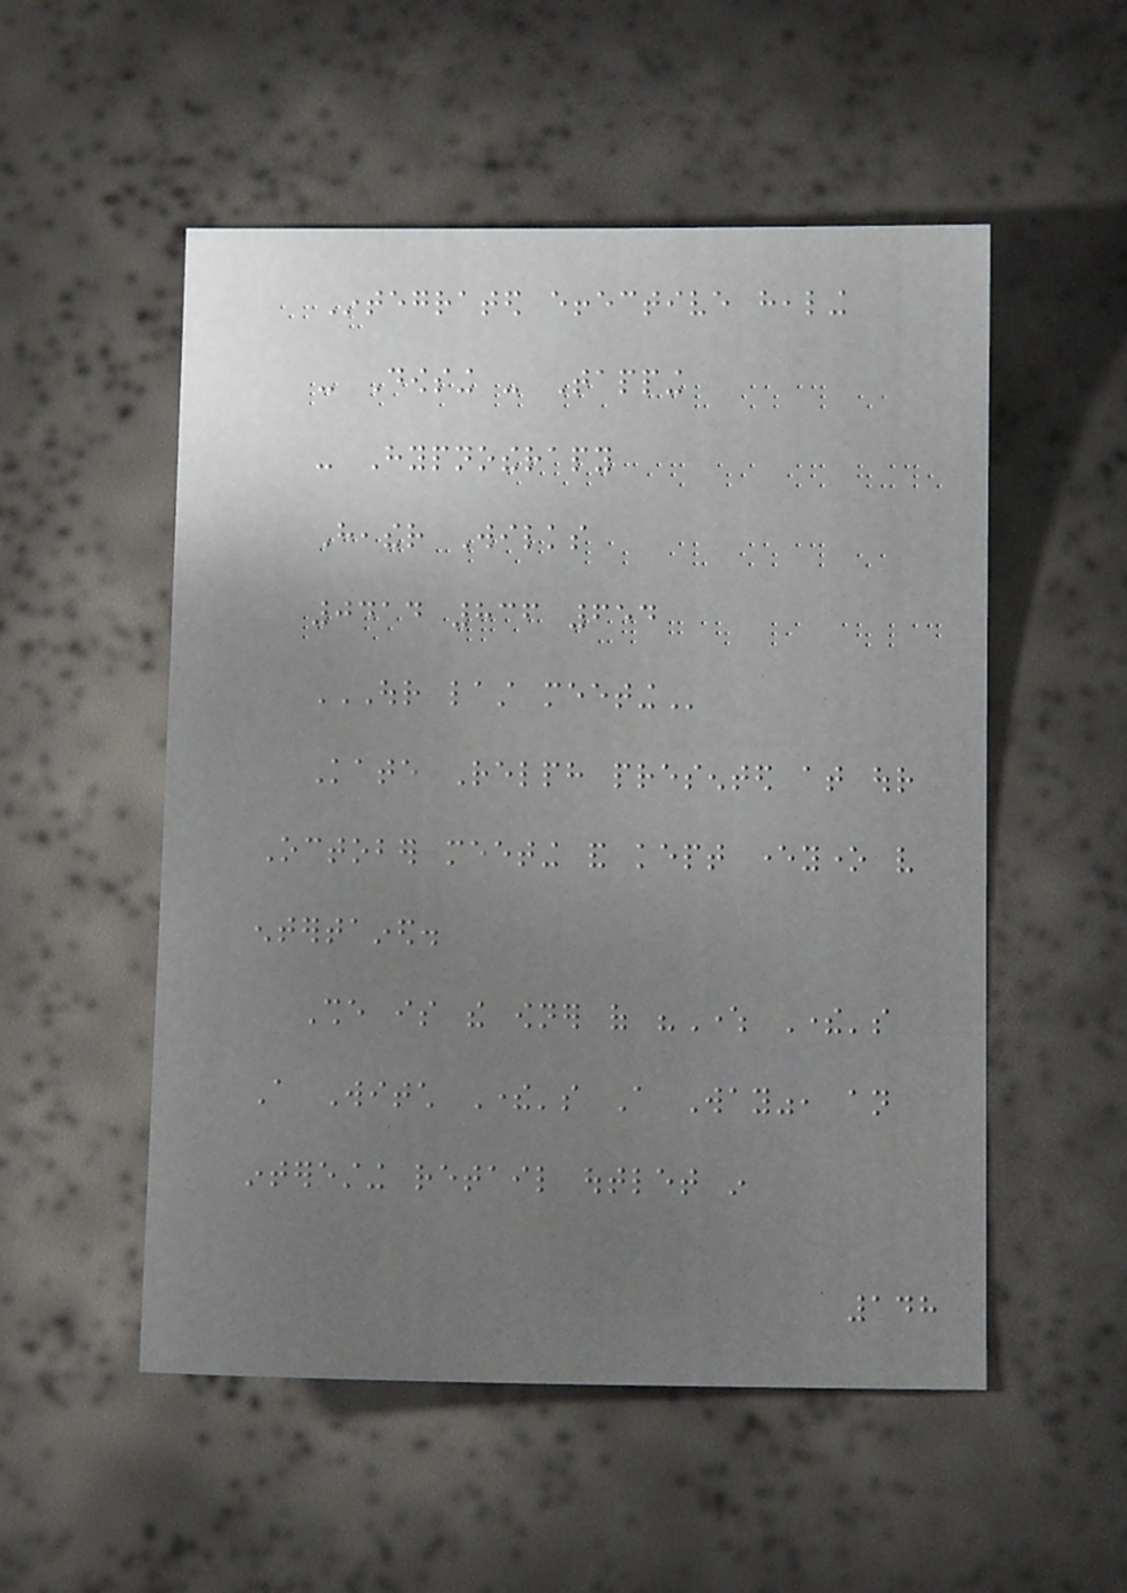Integrated effective healing
- Dowsing - Tapping
- Hypnotherapy
Heather Wilks
0414 836 654
OUR LAST MEETING
Kate Relph presented at our
October meeting and kept everyone very
entertained.
She is the owner of "Where There's
A Witch There's A Way", an
interesting retail outlet in
148
